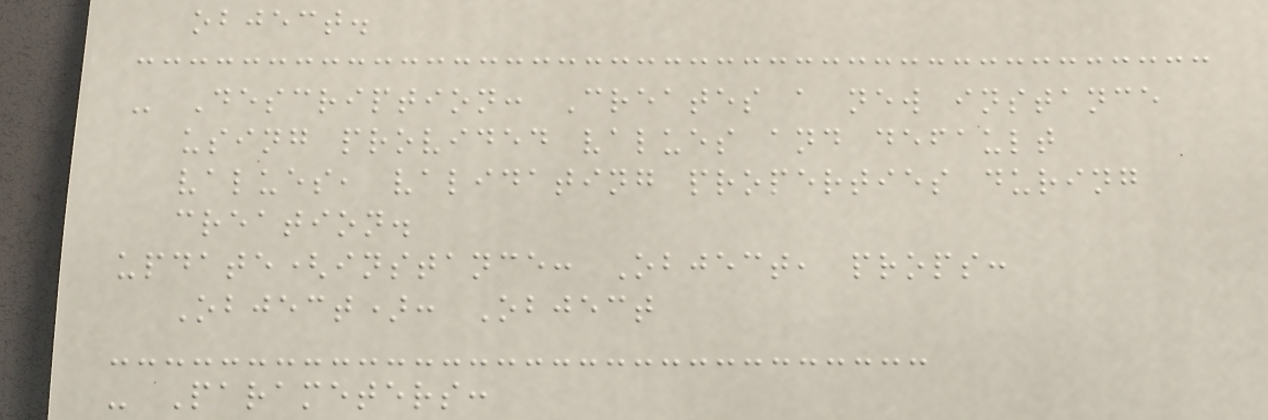object.
- Description: Creates a new instance
using provided values and default
values, validating properties during
creation.
update(instance: Object, props:
Object): Object
- Parameters:
